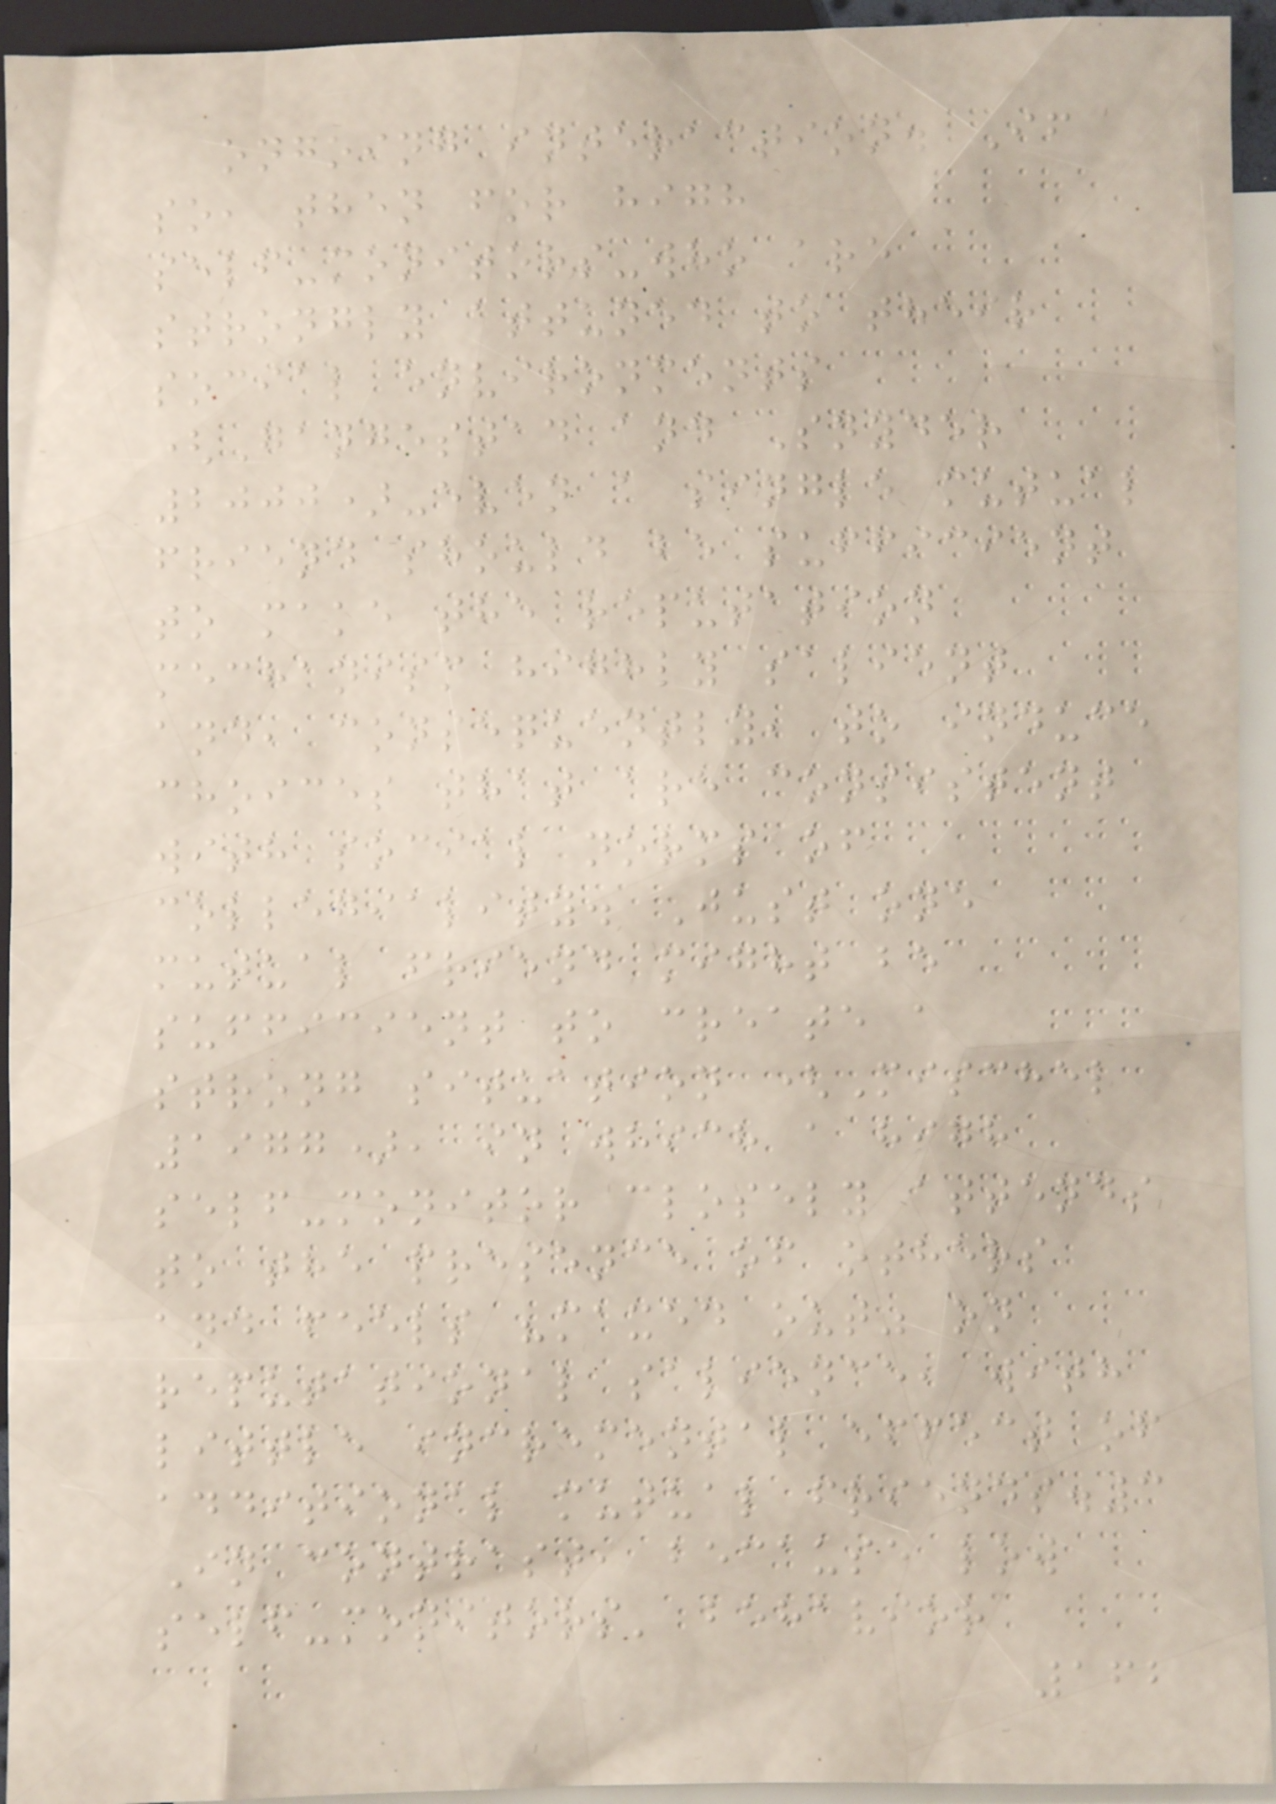ongoing interaction. If
so, then for high
self-monitors-who are
strongly attuned to their
social environments
(Gangestad and Snyder
2000)-even a single mutual
friend should be sufficient
to make the reputation
mechanism highly salient
and, consequently, to induce
choices that are consistent
with social norms of
collegiality. Just one
mutual friend might be
sufficient to create a
strong situation (Mischel
1977), in which a high
self-monitor closely attends
to the presence of others
and feels "maxed out" on
reputational salience, with
little incremental effect of
additional mutual friends.3
In contrast, because low
self-monitors' behavior
162
